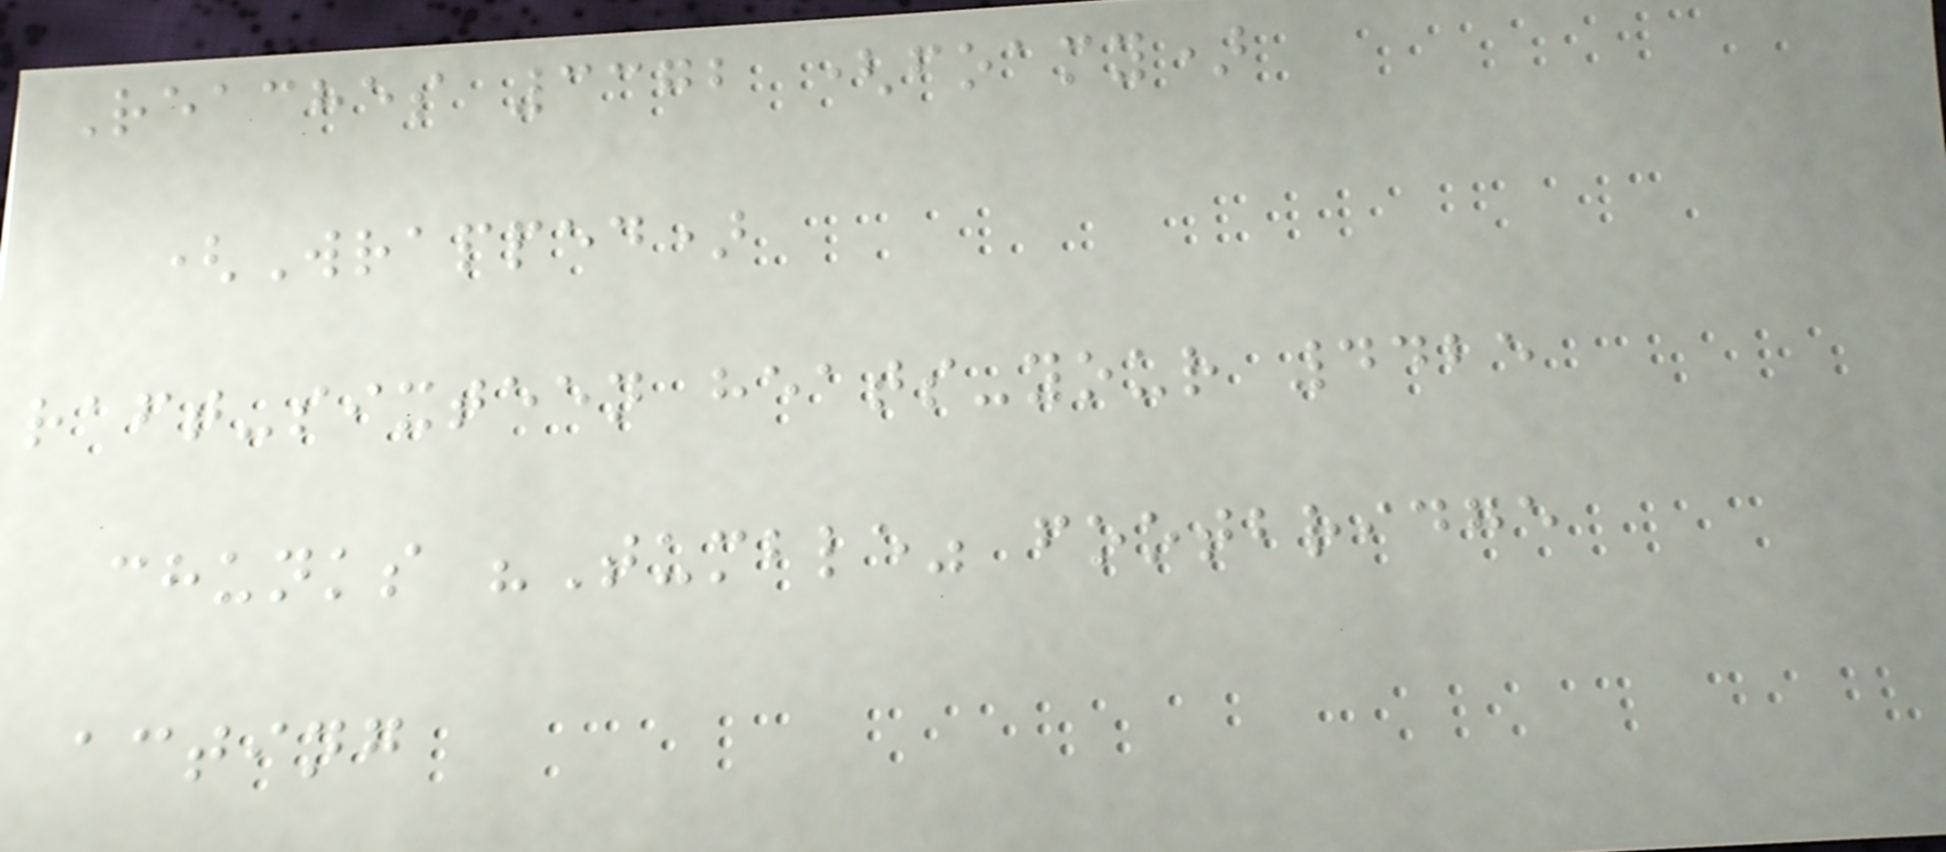Reaches 3372 (foamy)
(Wrapped)
raft-sixteen heats-your 4425
chunks "Tumble" footbridge
acting
